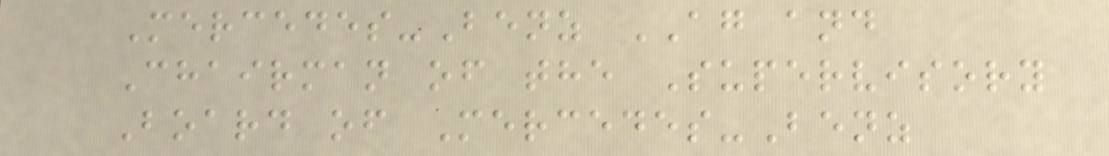Mercedes-Benz AG and
Chairman of the Supervisory
Board of Mercedes-Benz
